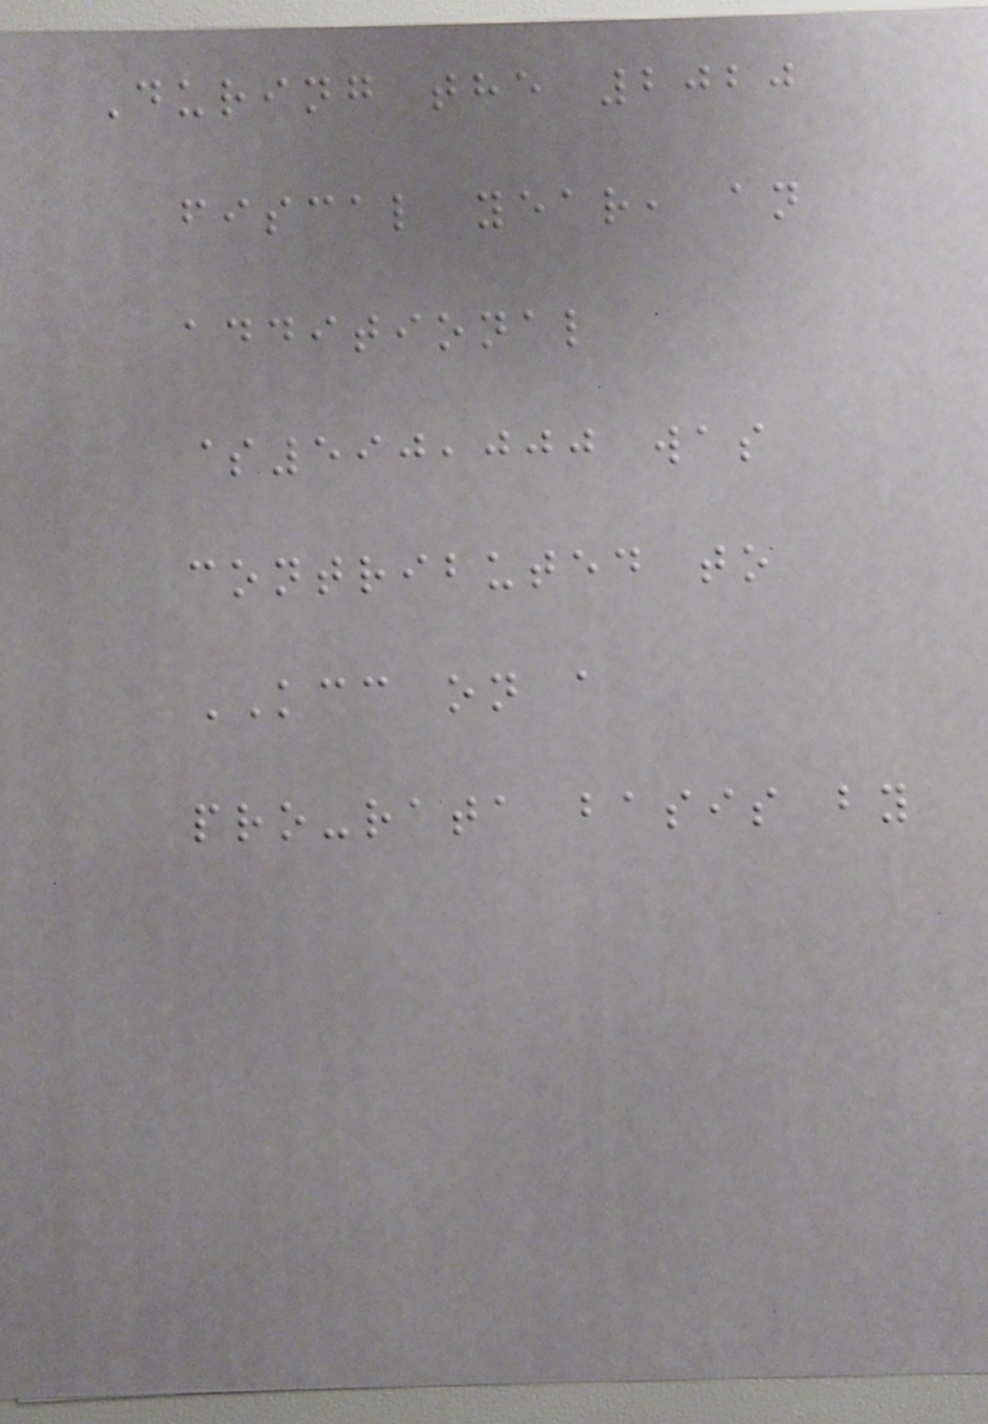During the 2020
fiscal year, an
additional
$590,000 was
contributed to
KCC on a
pro-rata basis by
